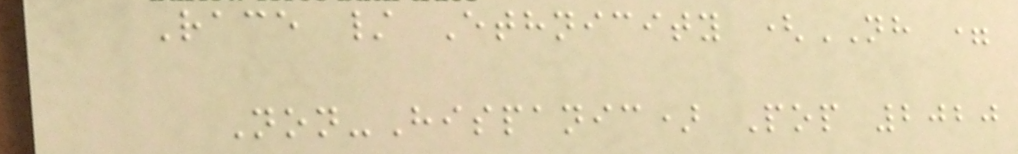Race / Ethnicity (NH =
Non-Hispanic) Pop 2020
